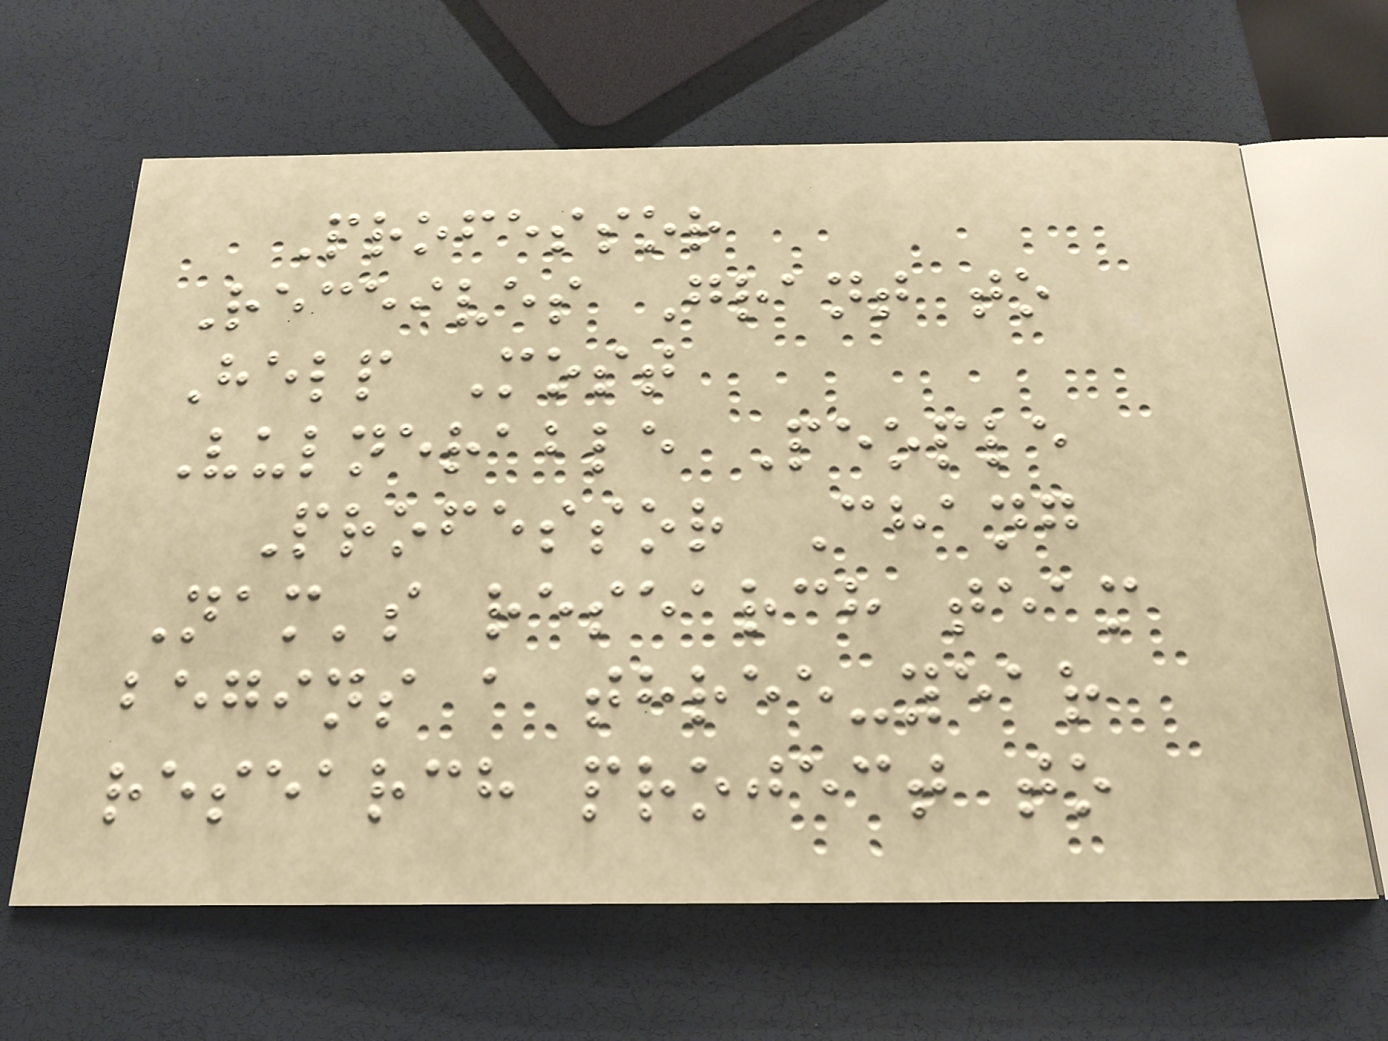Professor
Receives Grant to
Help Most
Vulnerable People
Professor Chang
Nam's research team
begins a three-year
research project to
